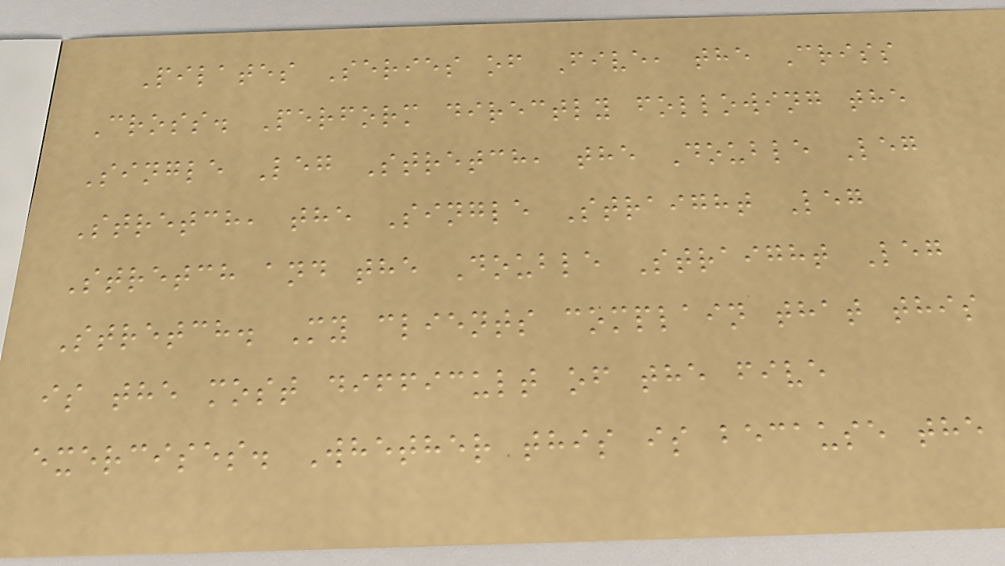Pilates Series of Five, the Criss
Cross. Perform directly following the
Single Leg Stretch, the Double Leg
Stretch, the Single Straight Leg
Stretch and the Double Straight Leg
Stretch. My clients complain that this
is the most difficult of the five
exercises. Whether this is because the
